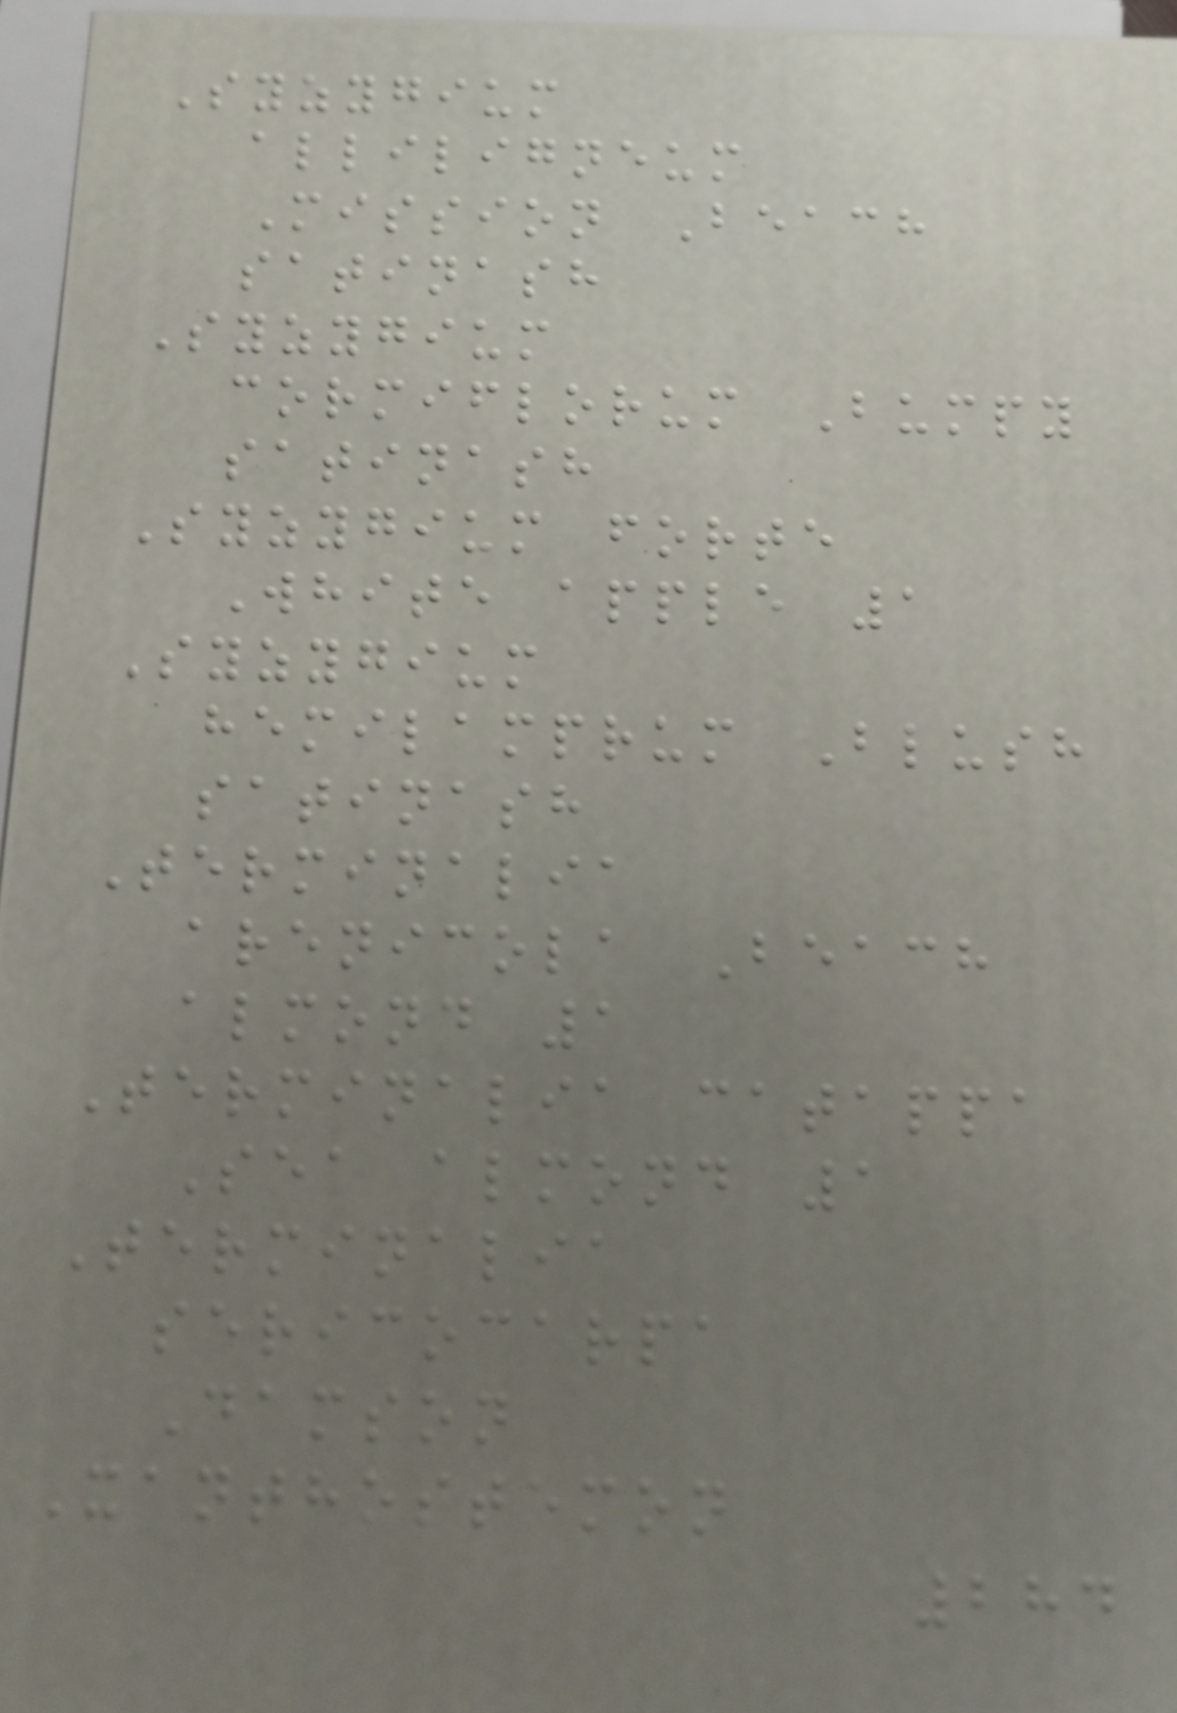Syzygium
alliligneum
Mission Beach
satinash
Syzygium
cormiflorum Bumpy
satinash
Syzygium forte
White apple 1
Syzygium
hemilamprum Blush
satinash
Terminalia
arenicola Beach
almond 1
Terminalia catappa
Sea almond 1
Terminalia
sericocarpa
Damson
Xanthostemon
284
